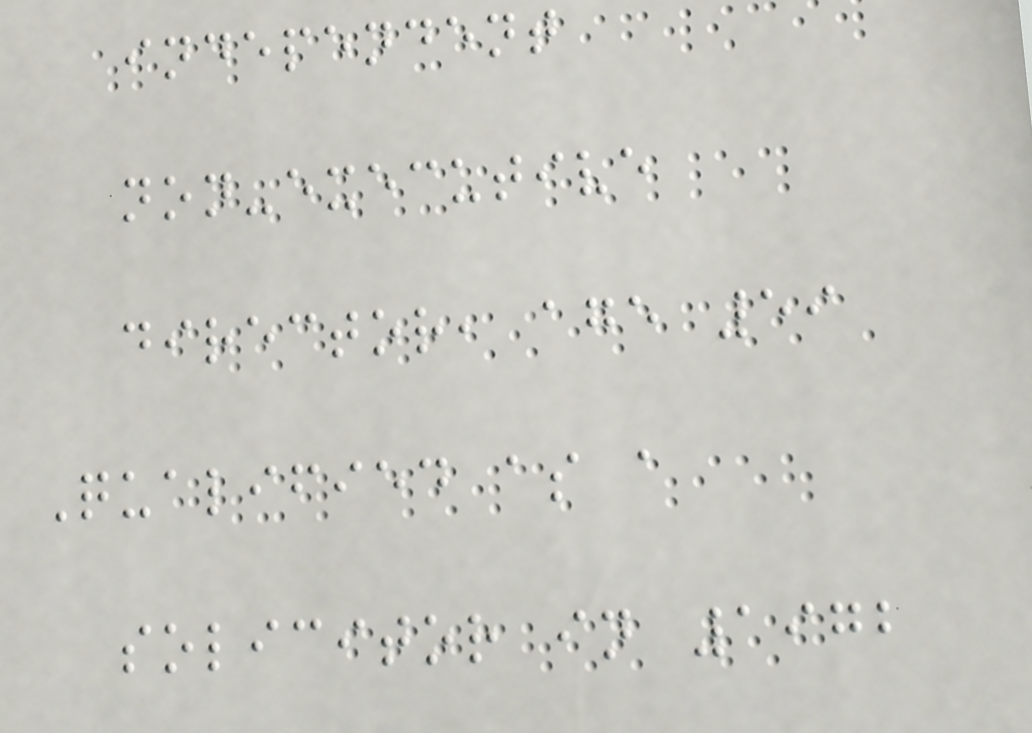independent
non-executive
director, age 59
Qualified as a
solicitor in 1972
